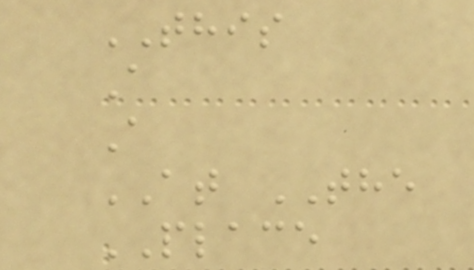THIS
A
A
AT THE
PLACE
